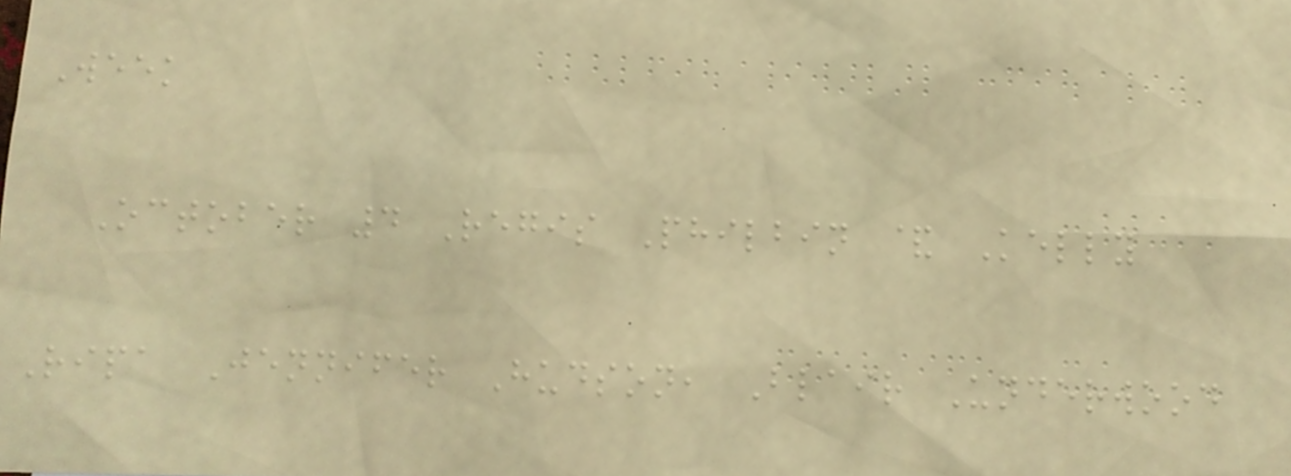Week
October 4 Regis Philbin & Kelly
Ripa Jennifer Hudson, Blair Underwood
